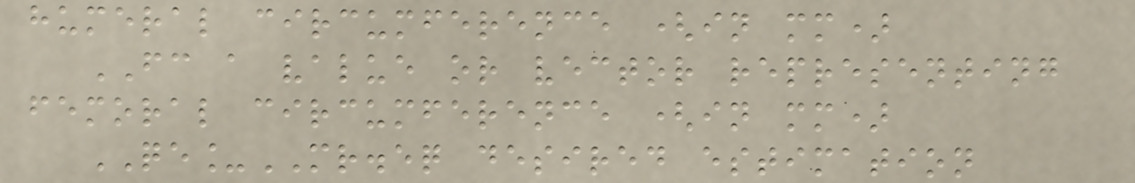humeral circumference (in mm)
FC a value or vector representing
femoral circumference (in mm)
QE_MR.eq desired estimation
